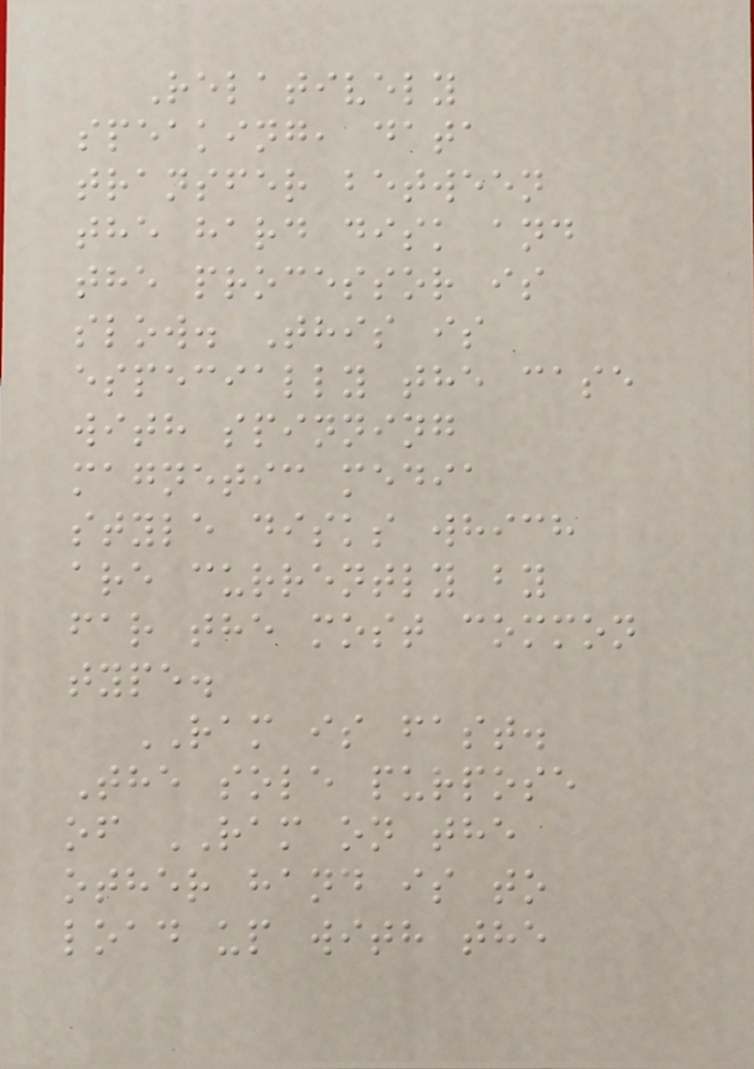Relatively
speaking, data
transfer between
the hard disk and
the processor is
slow. This is
especially the case
with spinning
magnetic media
style disks which
are currently by
far the most common
type.
RAM is fast.
The sole purpose
of RAM on the
other hand is to
load up with the
